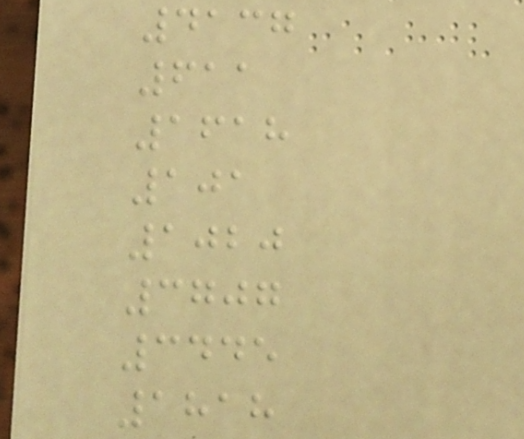4137
611
1618
101
1020
3707
3445
1818
